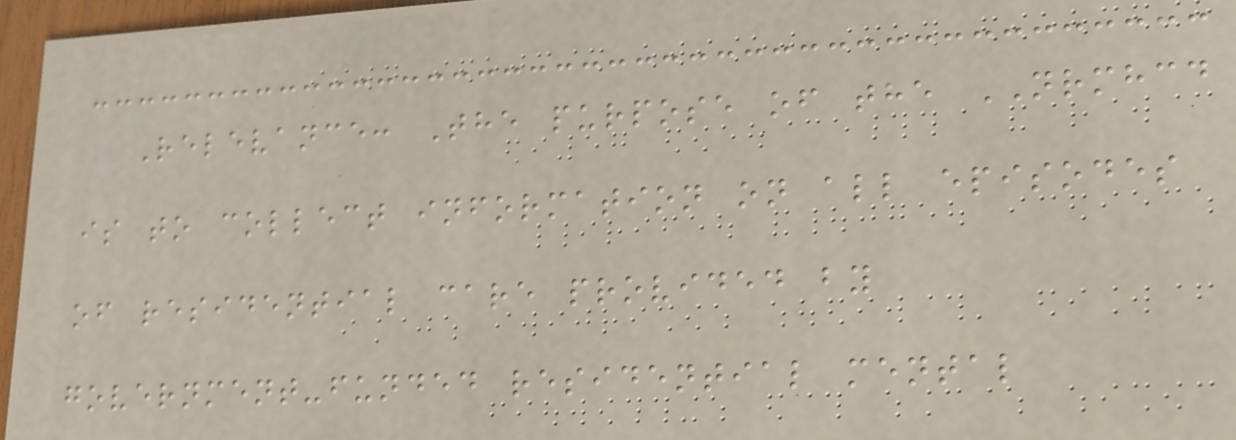Relevance: The purpose of the NRMHCD
is to collect information on all episodes
of residential care provided by
government-funded residential mental
